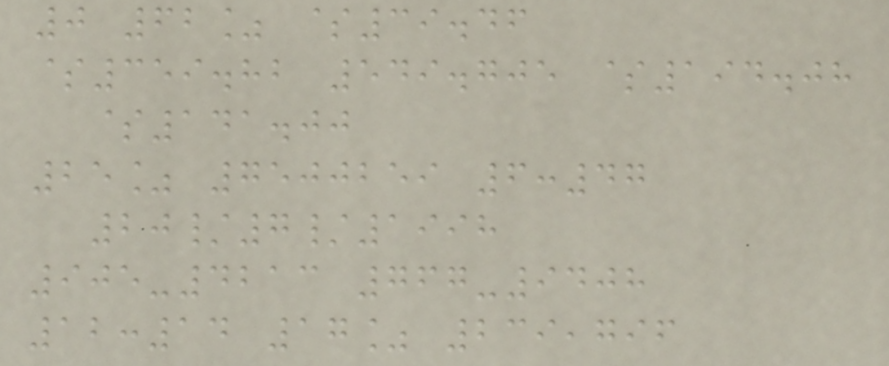0 62% $39.46
$359.82 549.705 $194.08
$141.00
25% 7500259 6:47
20/7/1998
905-4213 767-9408
12:14 17% 239,796
